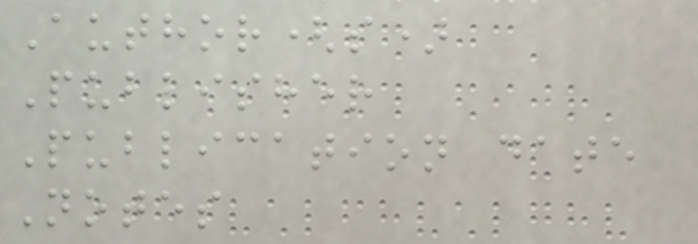Author(s)
Publisher
Publication date
Notes
